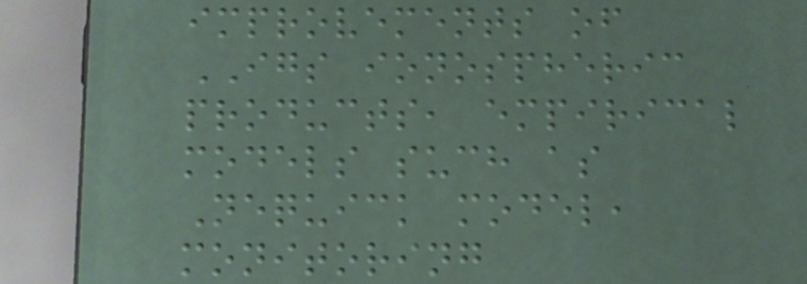improvements of
IGS ionospheric
products, empirical
models such as
Nequick model,
monitoring
